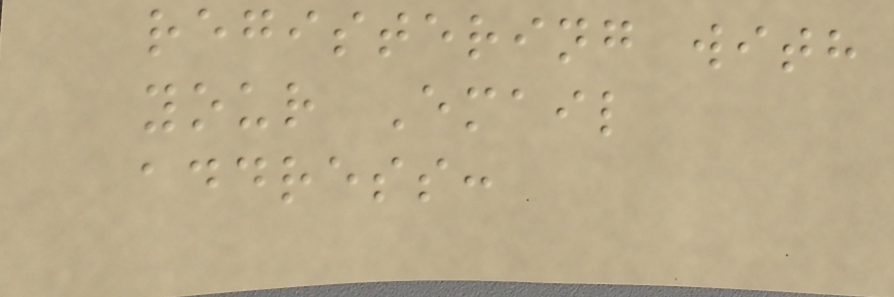registering with
your Email
address:
